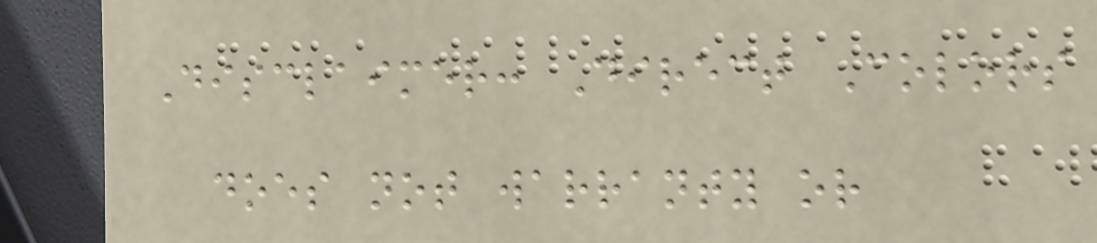Disclaimer: Direct Colors
does not warranty or
